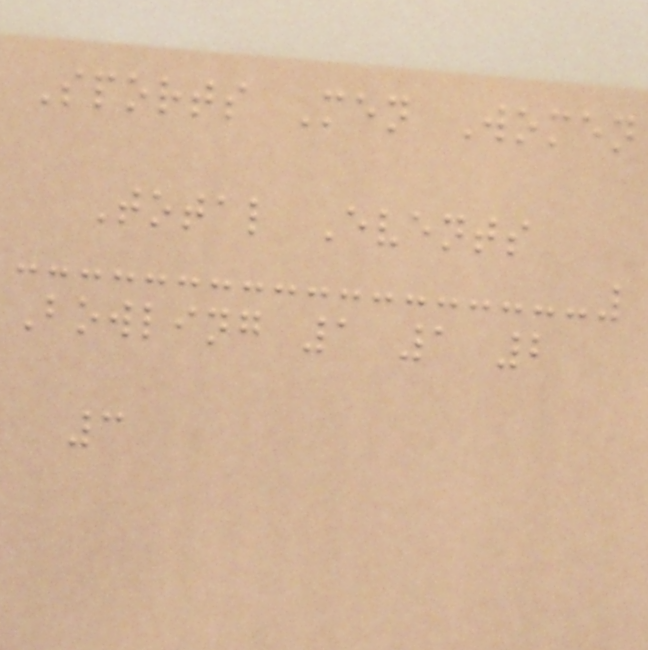Sports Men Women
Total Events
Bowling 1 1 2
3
